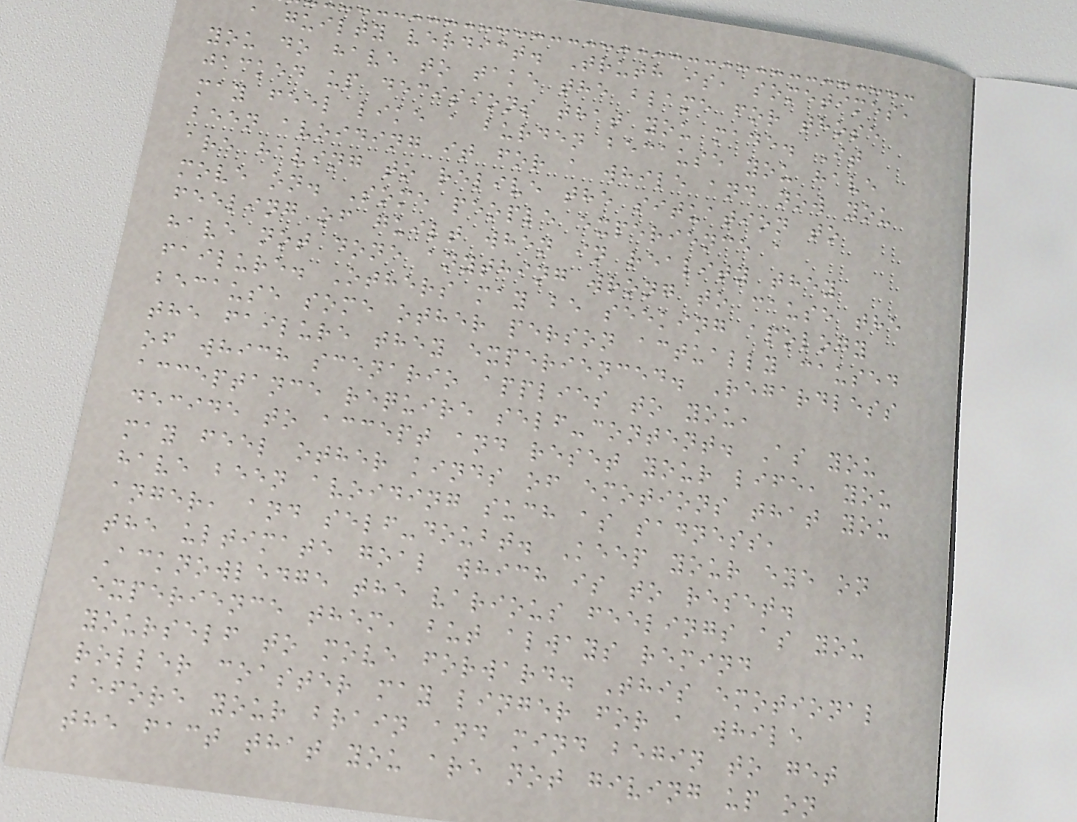a guilty verdict. Truth is, sometimes,
you do have to take the blame for those
jacked up decisions that you made. It
may feel like a burden because you have
been avoiding it for a while and now you
are having to relive the situation to
move on. Some people experience a
feeling of guilt when in reality they
have not done anything wrong to cause the
failure. Others may be seeking apology
because some other person actually caused
the failure they experienced. Regardless
of which scenario applies to you,
acceptance require self-content. As you
decide to accept and reset your life, you
may feel other kinds of emotions that you
have been avoiding such as sadness,
anger, and self-doubt. Keep your eye on
the ultimate goal which is to reset.
Acknowledge the various feelings as you
experience them, but always remind
yourself to move forward. This emotional
roller coaster may linger for a while
before your brain and mind begin to get
the fact that you are not giving up on
